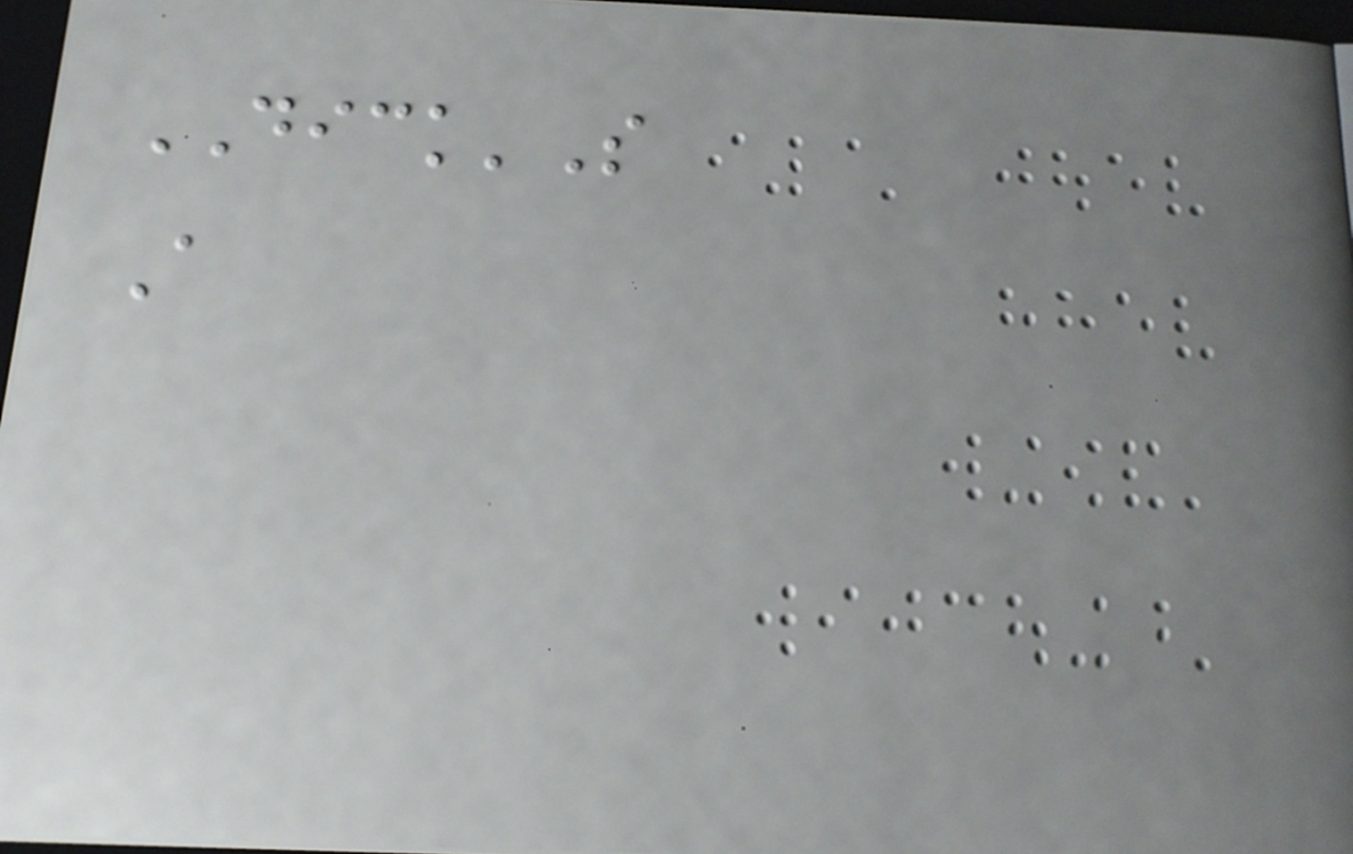DICK'S
A
